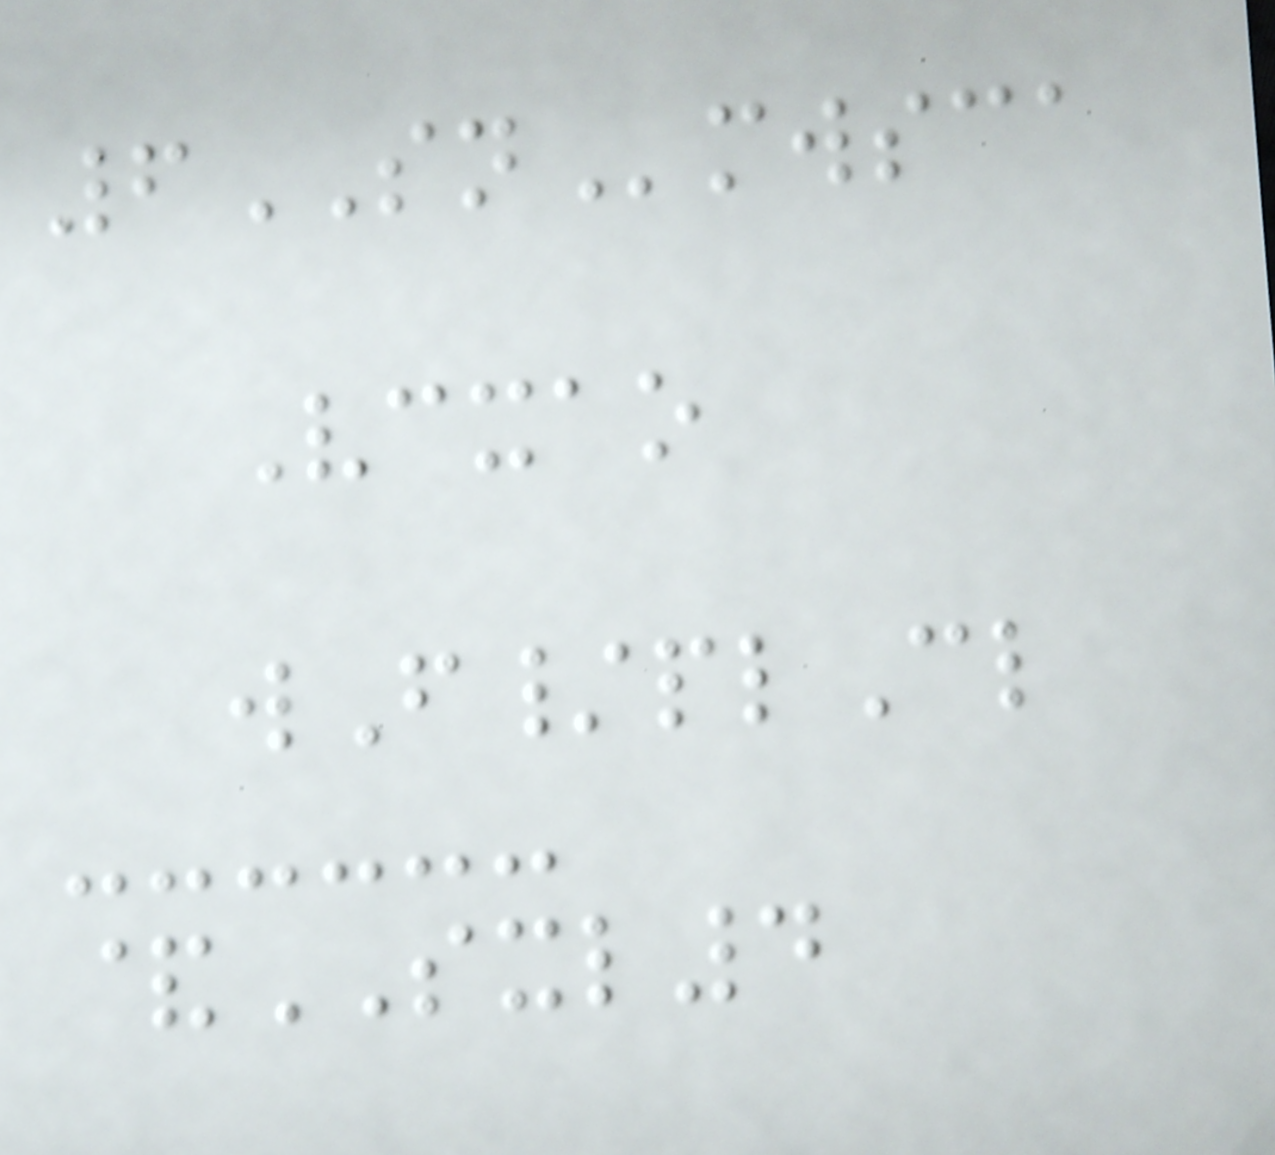6SNmwsca
Vcxao
wF/plCl
&SXL4
